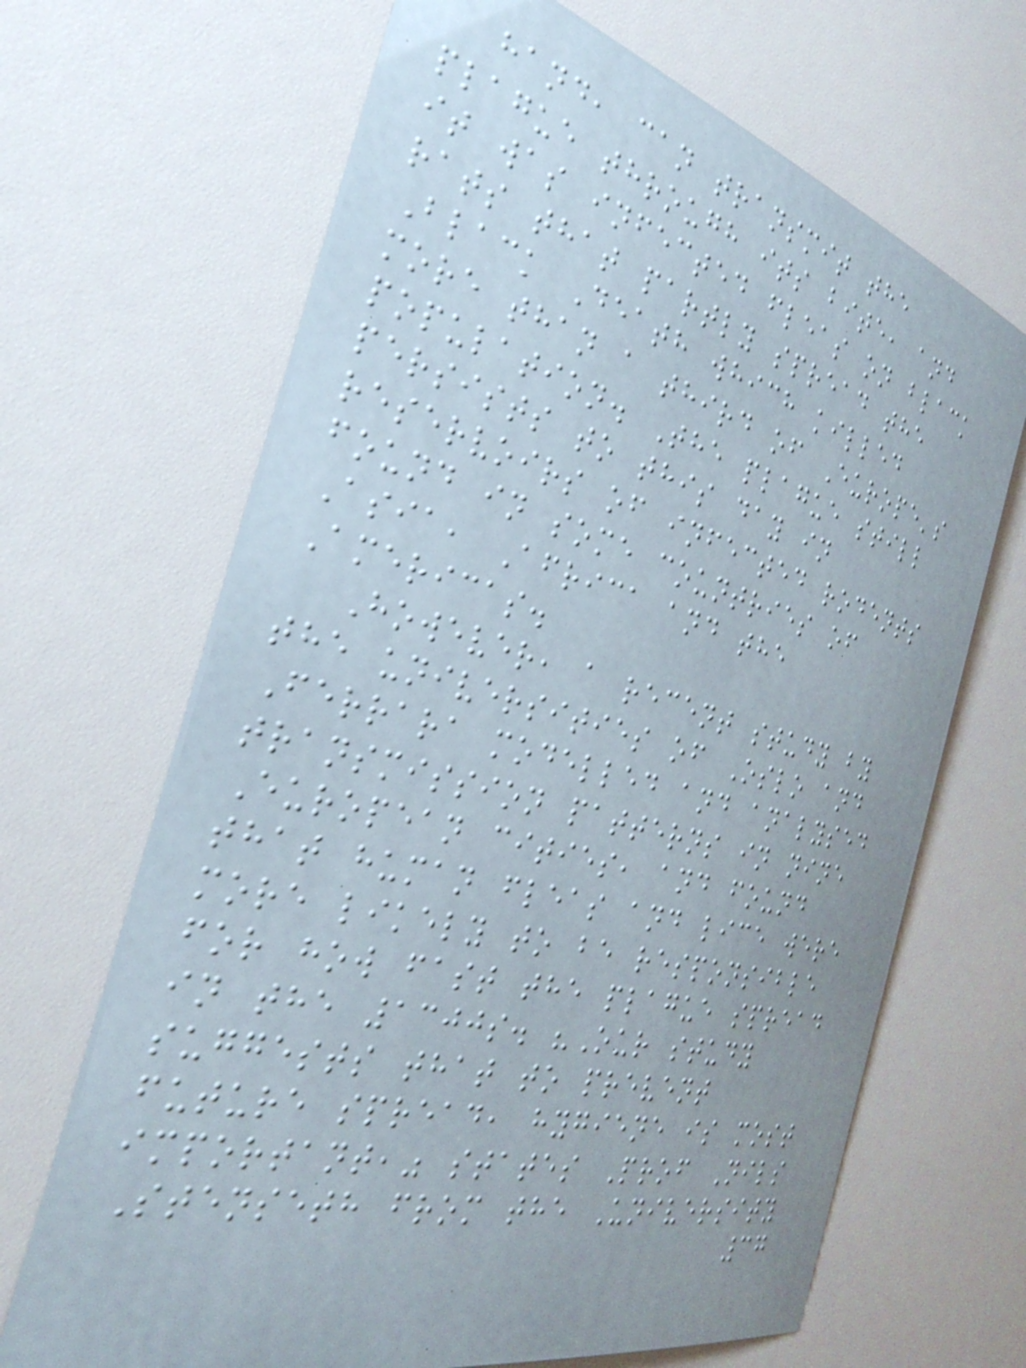hand, can transmit the
plague through its bite, and
it was infected fleas on black
rats that partly spread the
Black Death which killed
more than a third of Europe's
population. The plague still
persists to this day in
reservoirs of infected rodents
found in some countries of
Asia, Africa and the
Americas.
However, a recent study by
the universities of Oslo and
Ferrara modelled and analysed
transmission patterns in nine
European cities, and found
that human fleas and lice were
more likely to be responsible
for how fast the plague spread
in the 1300s. "Our study
suggests that to prevent
future spread, hygiene is most
important," states Prof Nils
Stenseth from the University
37
